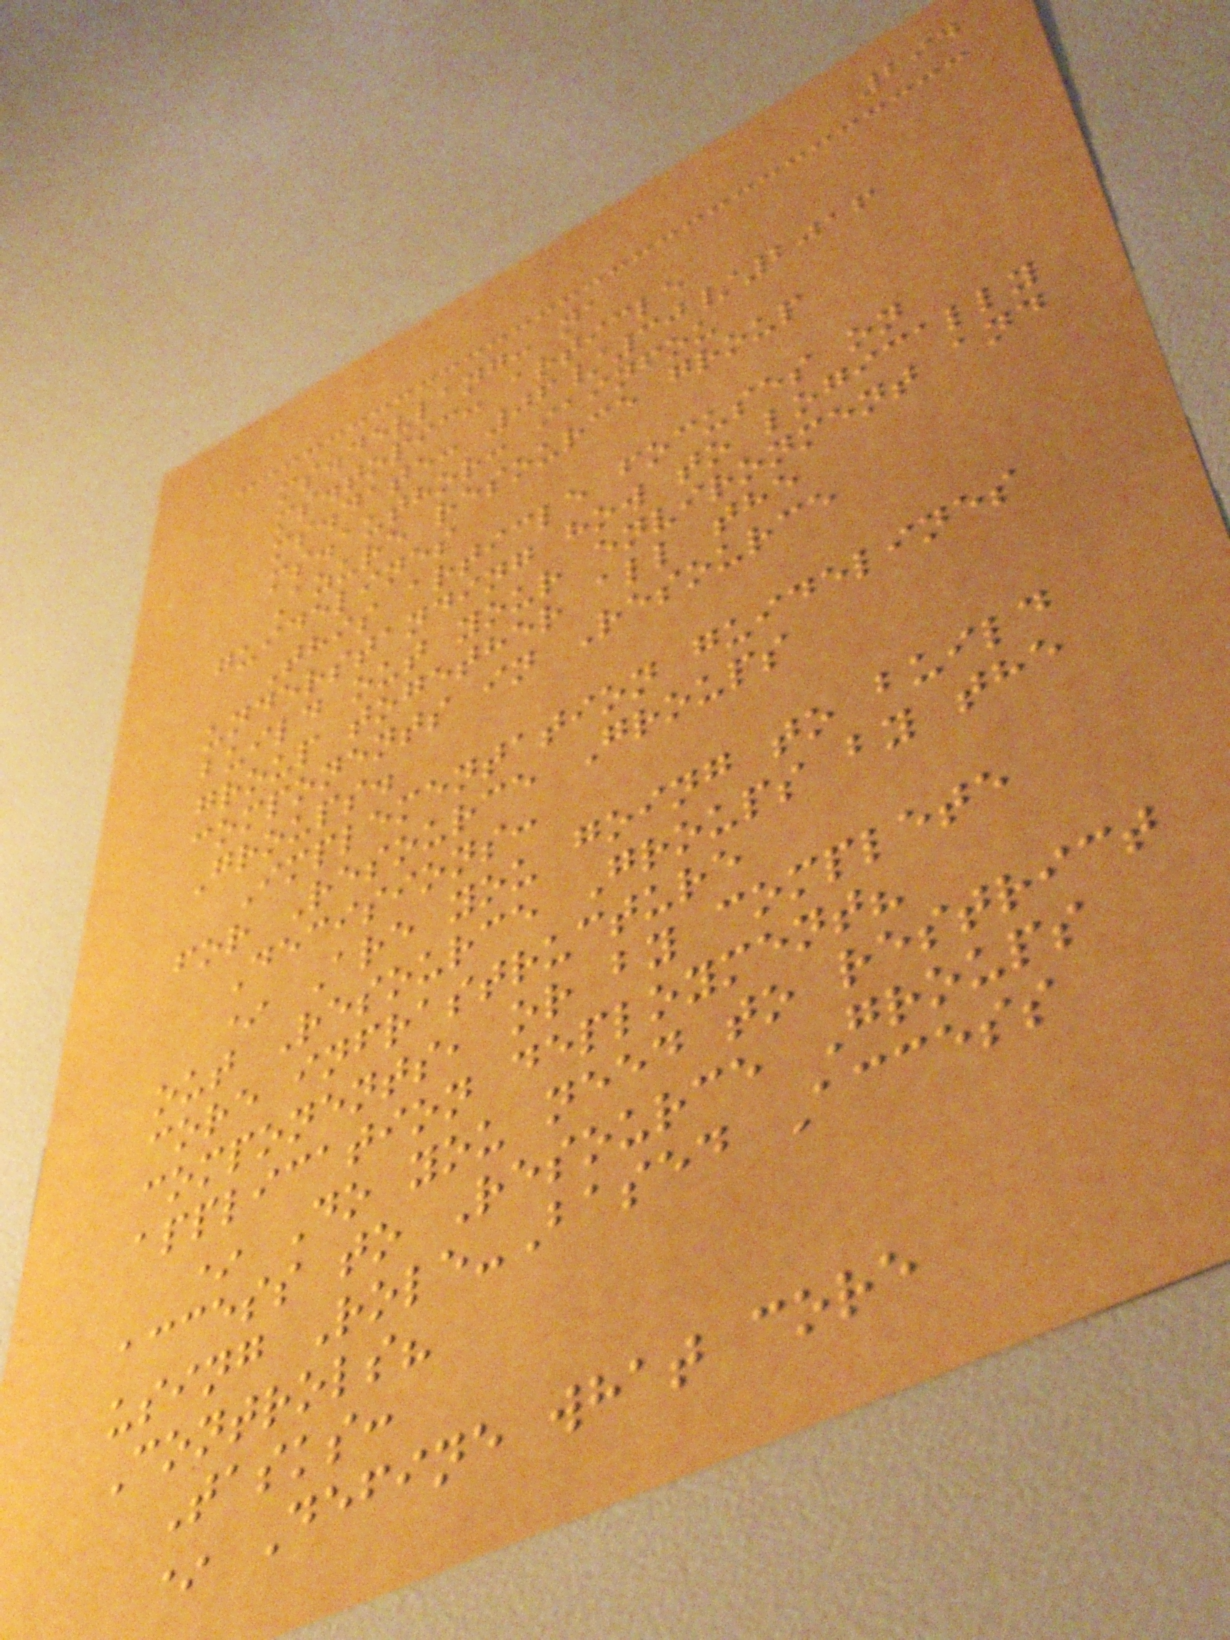294
ms.devlang: na
ms.topic: article
ms.date: 06/30/2016
ms.author: iainfou
Azure resource group
guidelines
This article focuses on
understanding how to logically
build out your environment and
group together all the
components in Resource
Groups.
Implementation guidelines
for Resource Groups
Decisions:
* Are you going to build
out Resource Groups by the
core infrastructure
components, or by complete
application deployment?
* Do you need to restrict
access to Resource Groups
using Role-Based Access
Controls?
Tasks:
* Define what core
